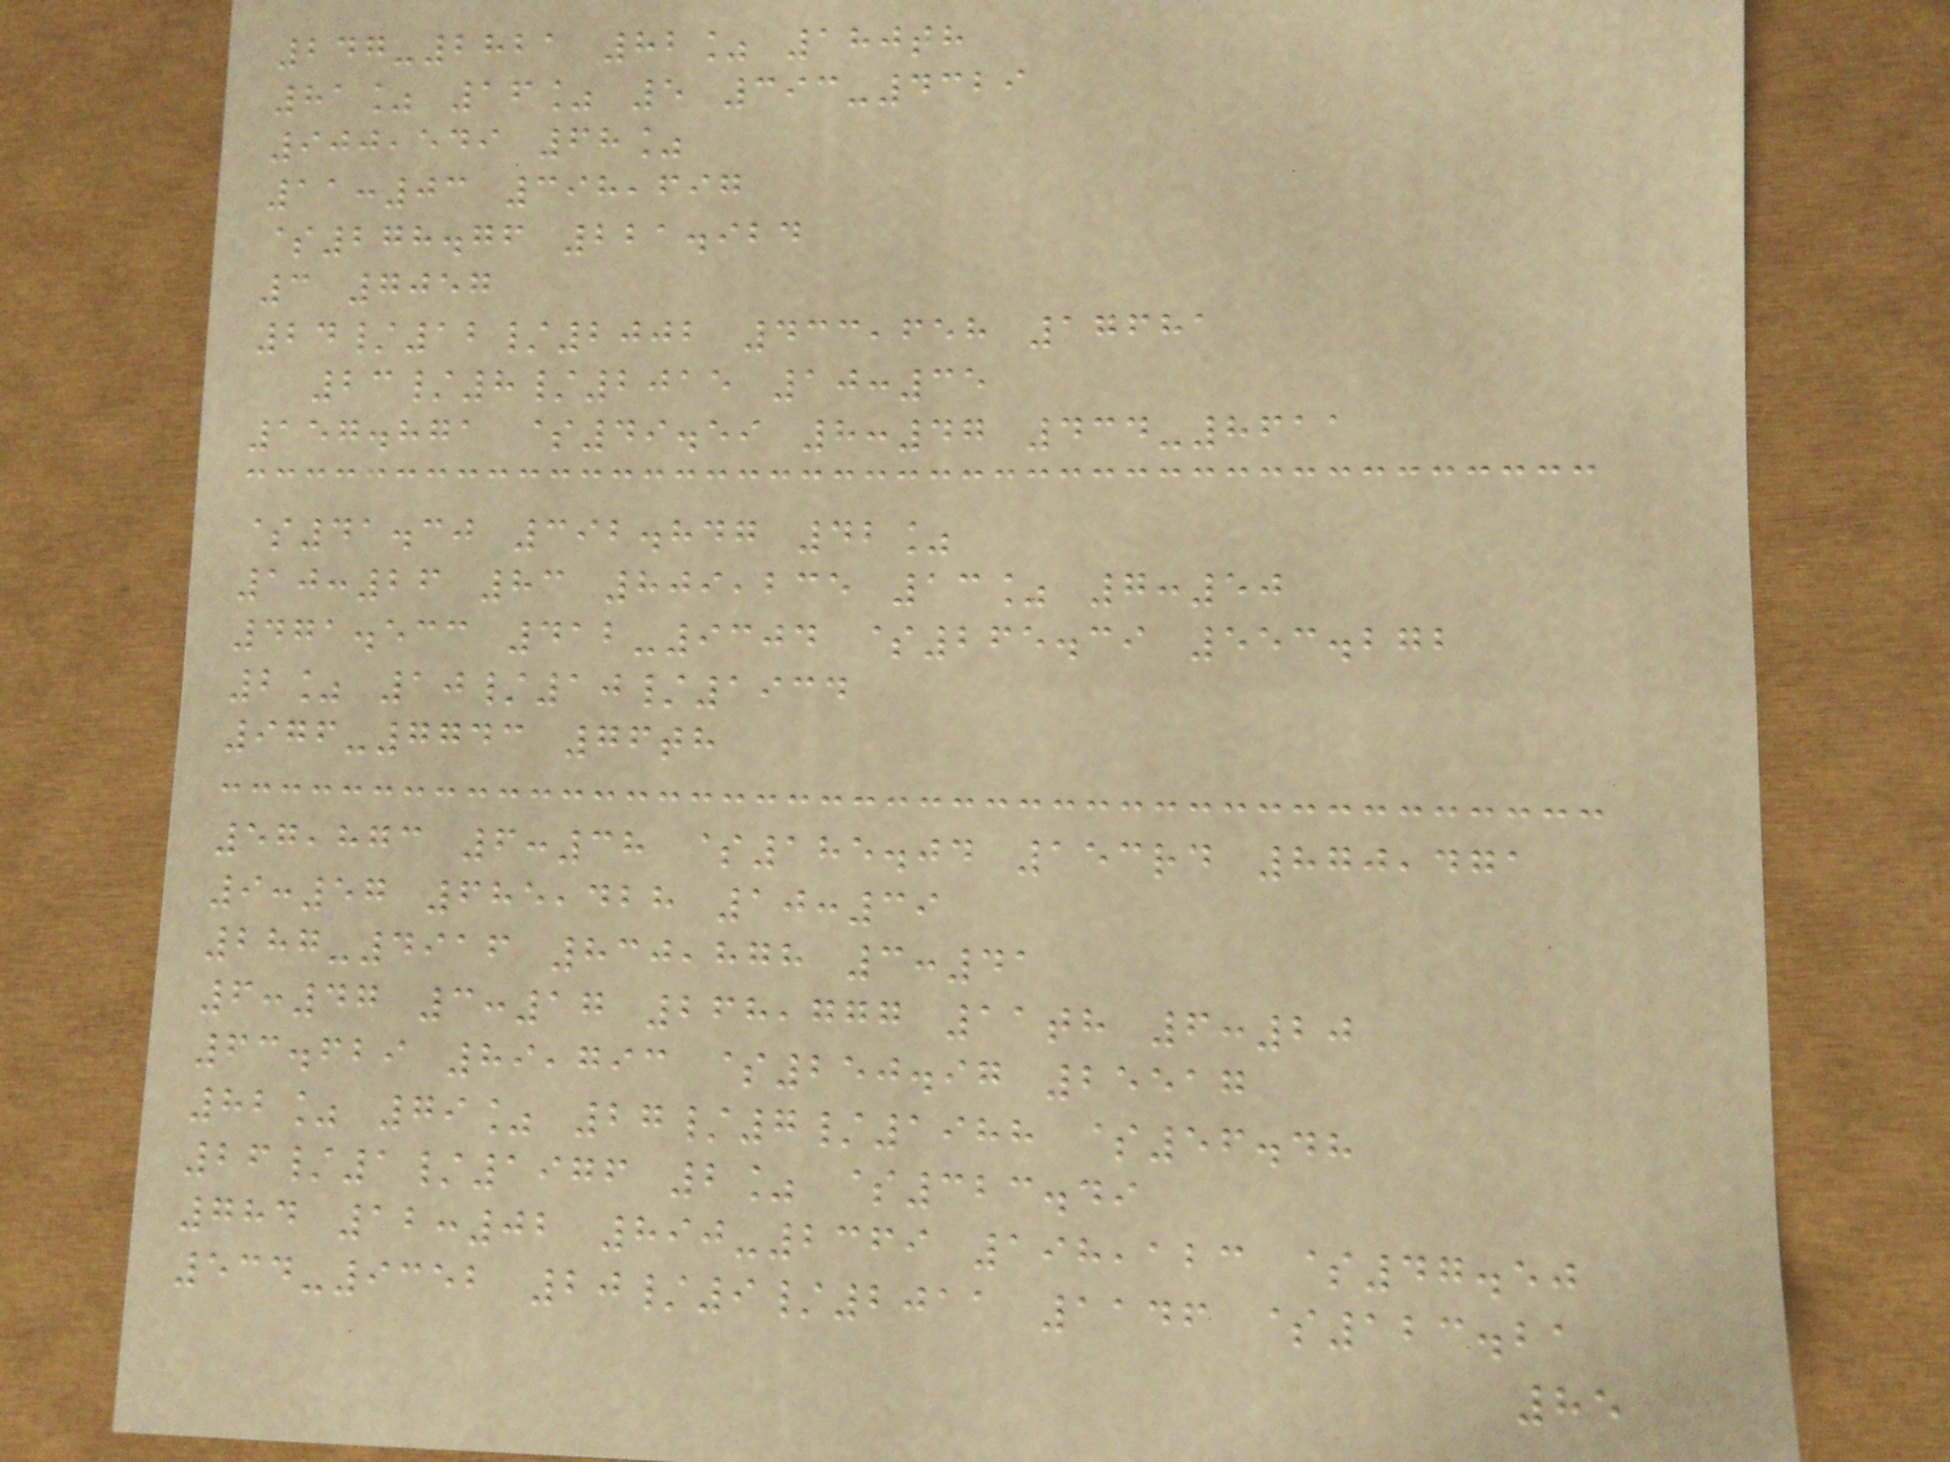247-2821 82% 180th
81% 16% 5 393-4329
900,549 68%
11:03 398,697
$278.76 221.924
3 7057
24/12/2002 433,658 17681
23/8/2015 10:35
157.871 $49.59 8:47 434-8611
$41.30 392.847 42%
10:26 83 809,235 13% 7:50
471.533 412-9304 $265.39 553.272
2% 10/10/1934
976-7743 76th
57,873 6:38 $185.04 153rd 870,471
9:57 685,428 10:39
287-4916 830,878 3:41
6:47 3:17 268,777 11th 6:20
63.629 89,793 $250.97 25517
82% 79% 27/7/1988 $56.48
26/1/1976 2% $323.49
784 12:02 890-2369 198,123 $47.50
534-9352 20/9/2011 1146 $123.21
85
